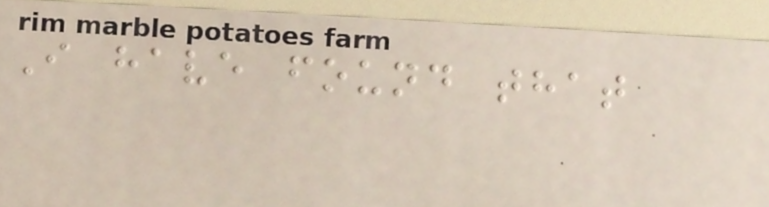I have found that
